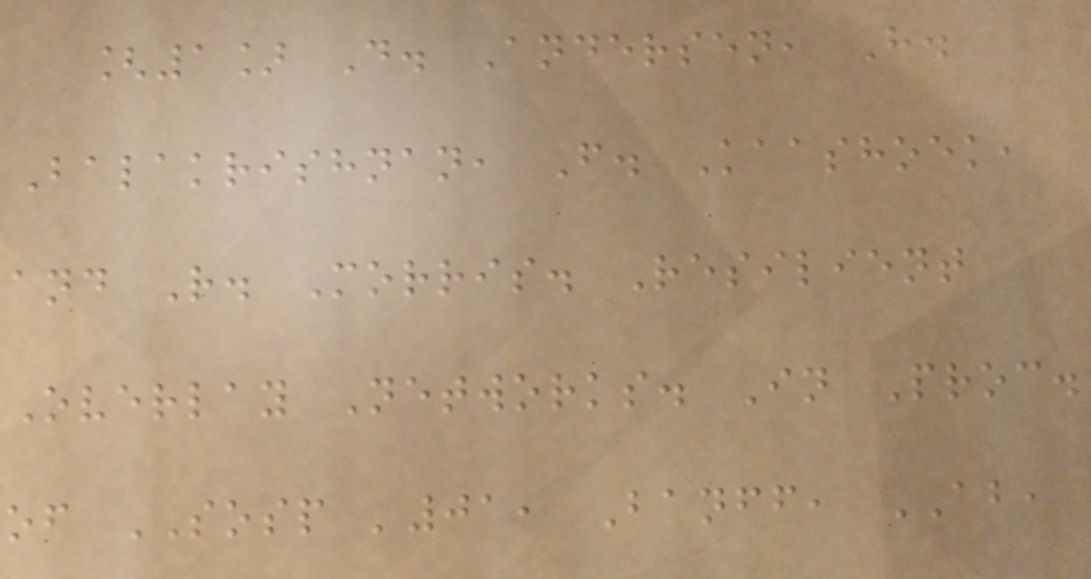[1] D. Andersen, H.
Balakrishnan, F. Kaashoek,
and R. Morris. Resilient
Overlay Networks. In Proc.
of SOSP '01, Banff, AB,
